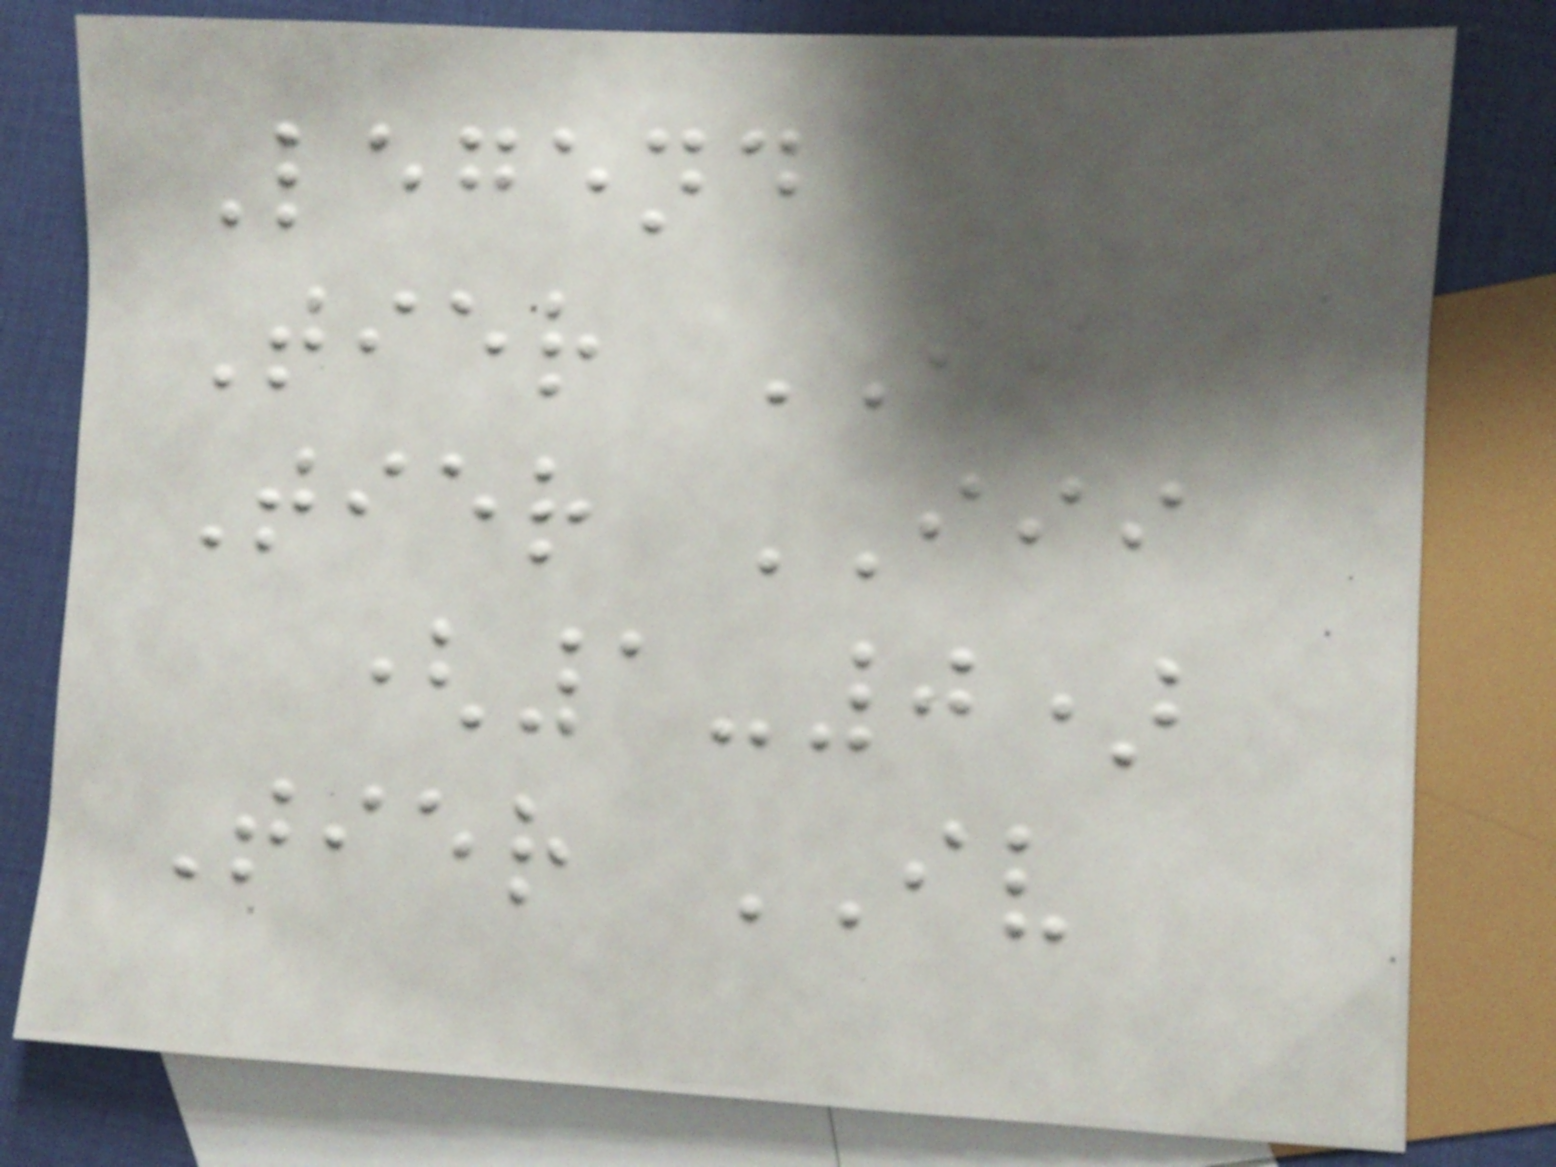Legend
Tier II
Tier III
(1-0)
Tier IV
